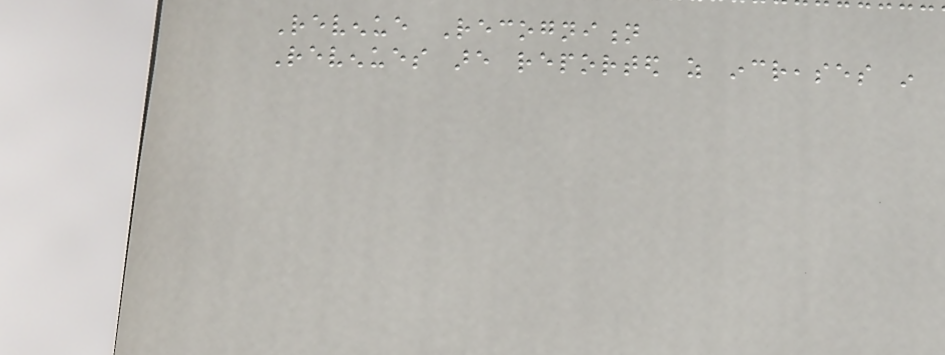Revenue Recognition
Revenues are reported as increases in
